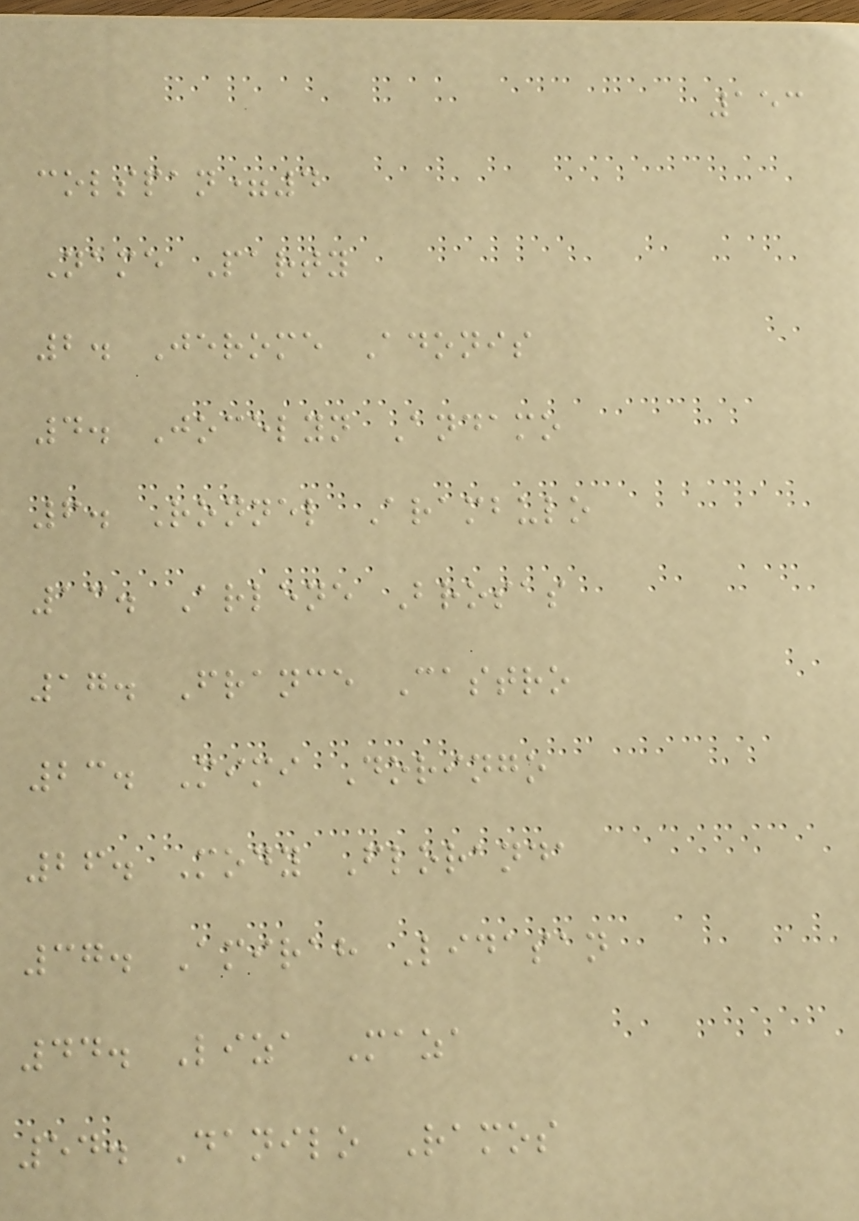153
colspan=4
Name Party
2. Jerome Adonis
4. Jocelyn Andamo
6. Ronnel Arambulo
13. Arlene Brosas
17. France Castro
23. Mimi Doringo
26. Mody Floranda
37. Amirah Lidasan
44. Liza Maza
54. Danilo Ramos
